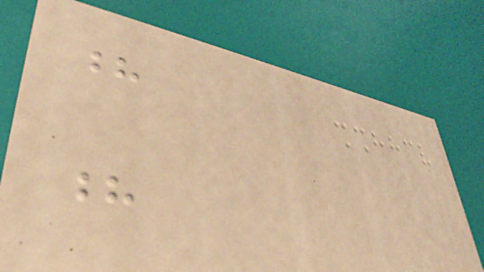?
?
